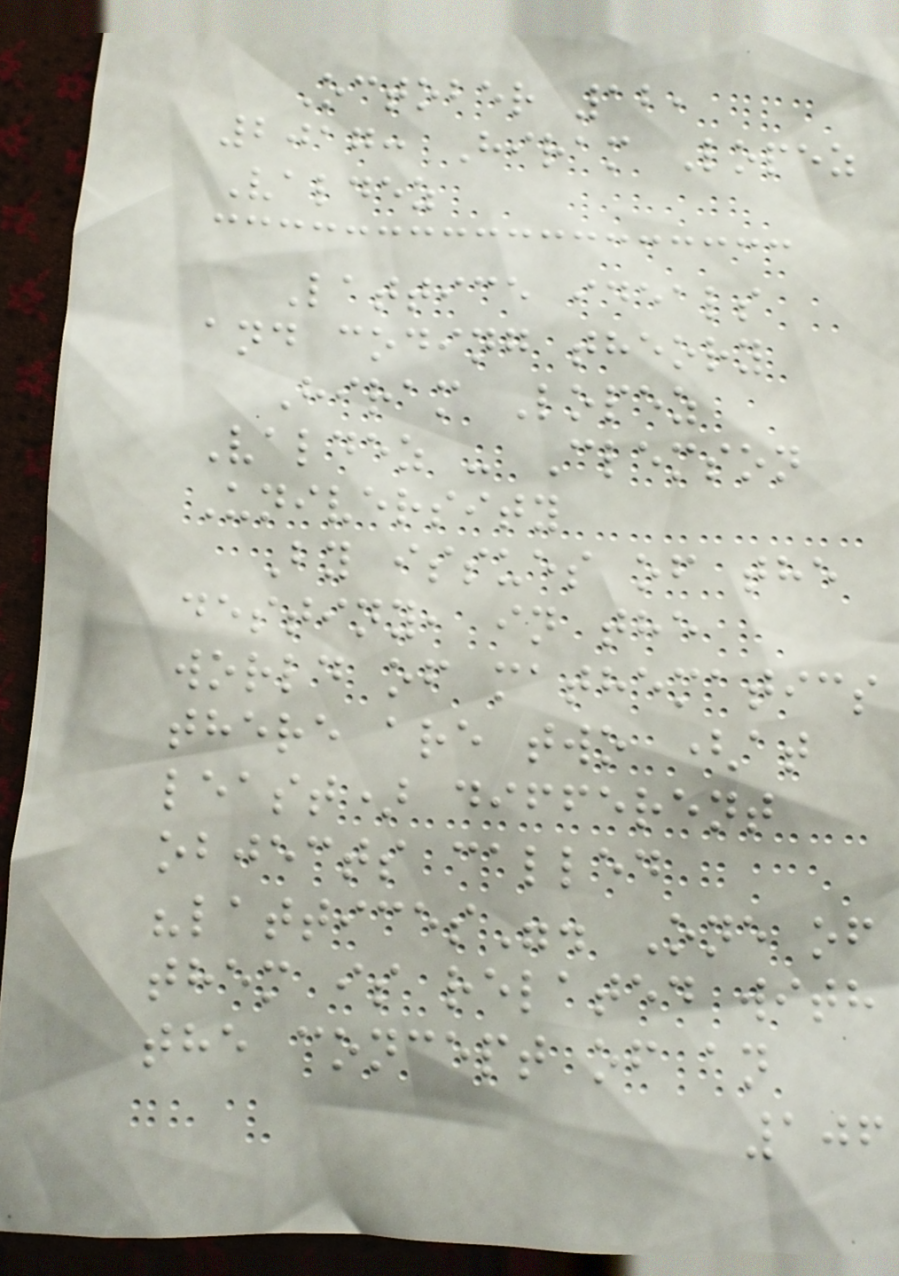October 12,
2017: Hiram Lopez
Valdez
Lattice ideals
and coding theory
Hiram Lopez
Valdez - Clemson
University
By issues of the
destiny, in the
world of mathematics
there are two (at
least) different
objects called
"lattices". One of
them is related with
the concept of an
106
